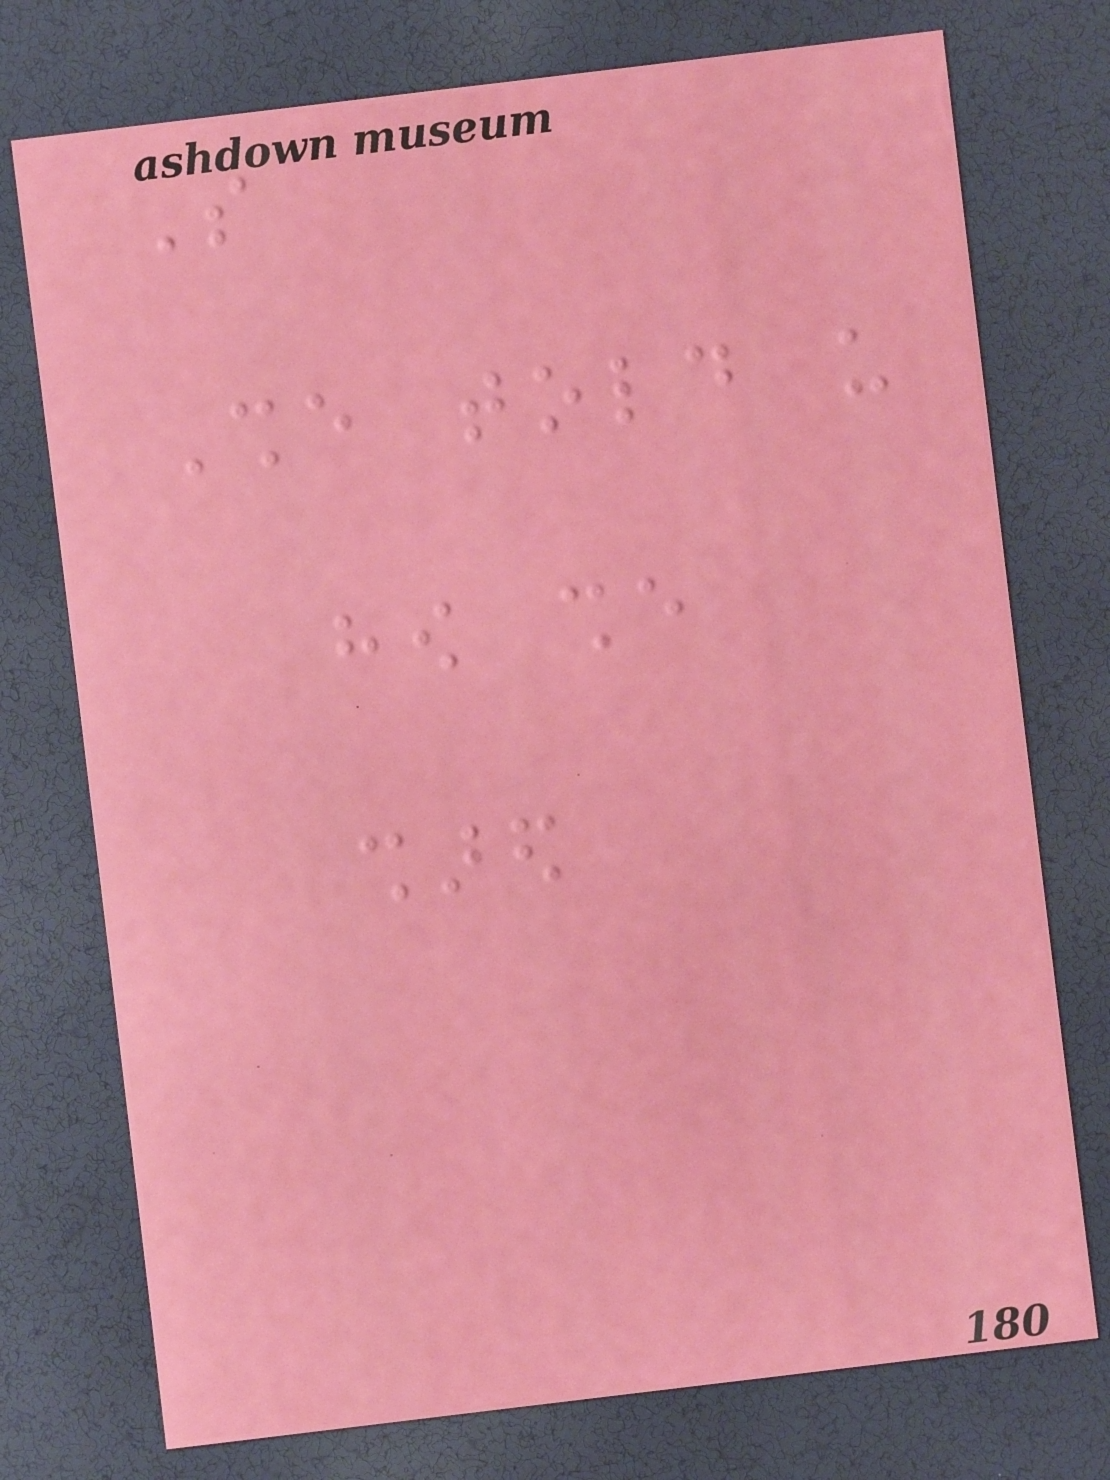So
She told us
how she
shared
